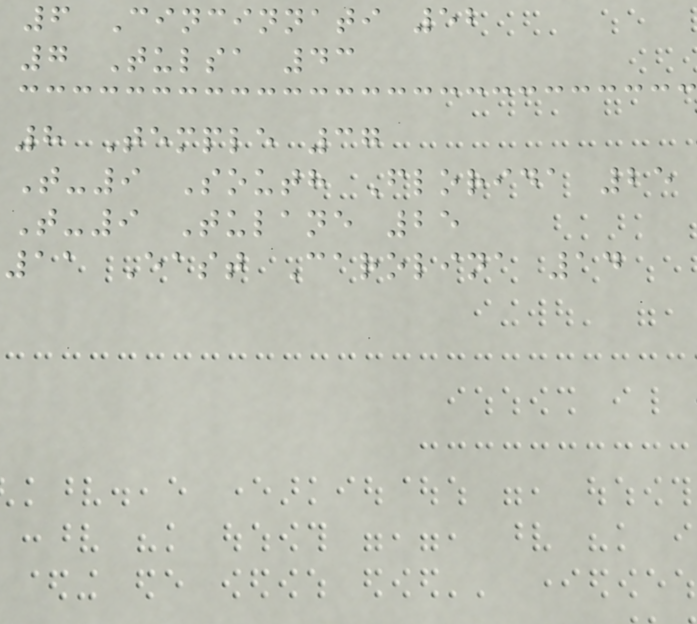6 Cincinnati 52
7 Tulsa 43
8 Temple 37
T-9 South Florida 25
T-9 Tulane 25
11 East Carolina 14
